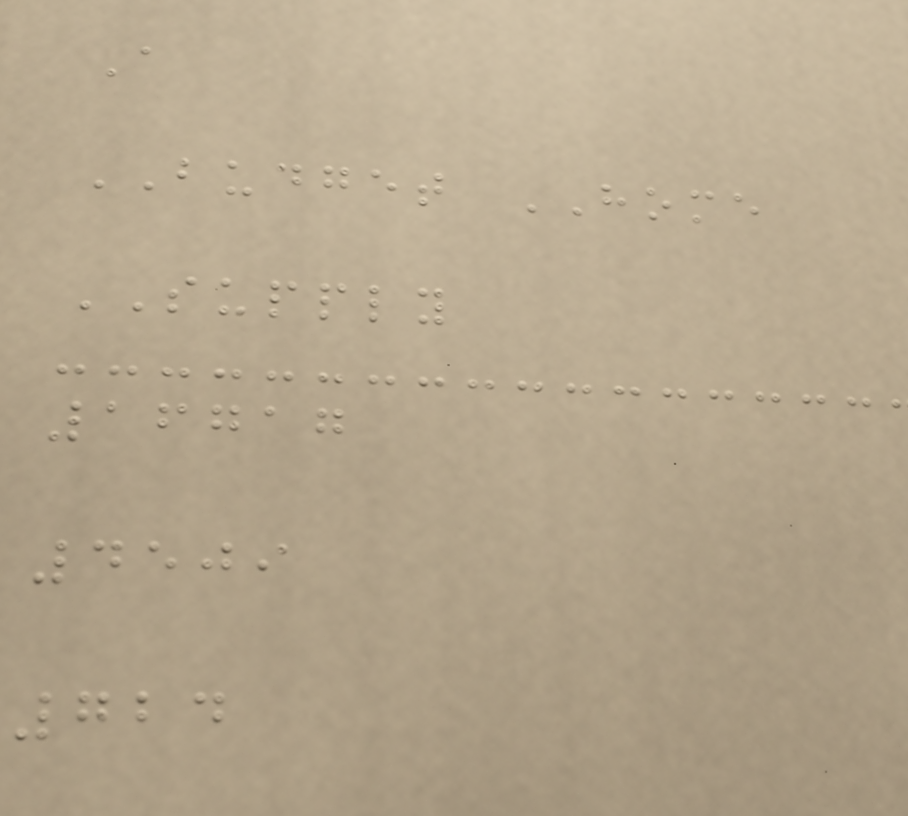A
BUDGET HOME
SUPPLY
16717
4509
724
